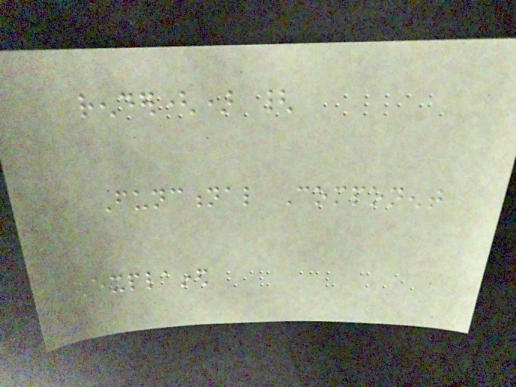render() {
Functional Component
Explained
